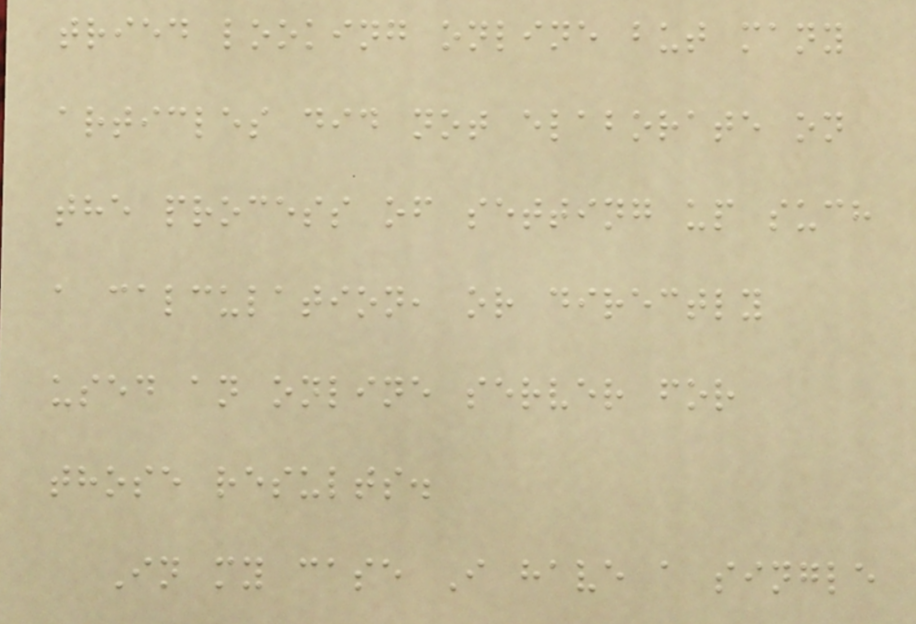tried looking online but many
articles did not elaborate on
the process of setting up such
a calculation, or directly
used an online server for
those results.
In my case I have a single
